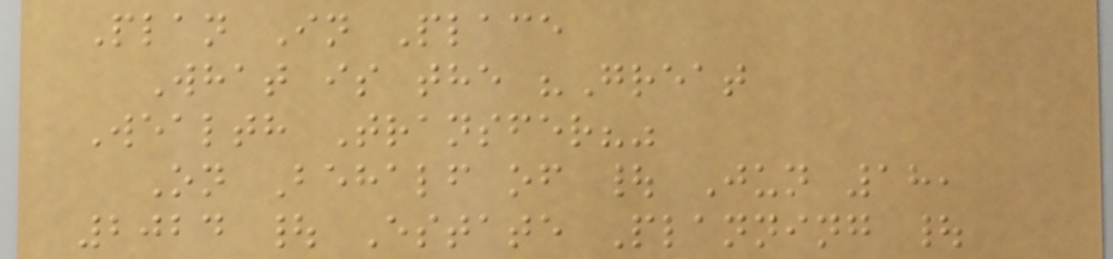Plan In Place
What is the "Great
Wealth Transfer?"
On Behalf of | Jun 18,
2024 | Estate Planning |
